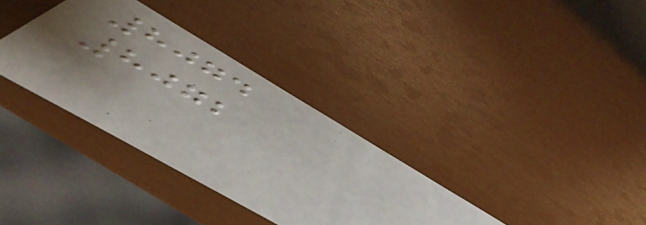8074
8072
